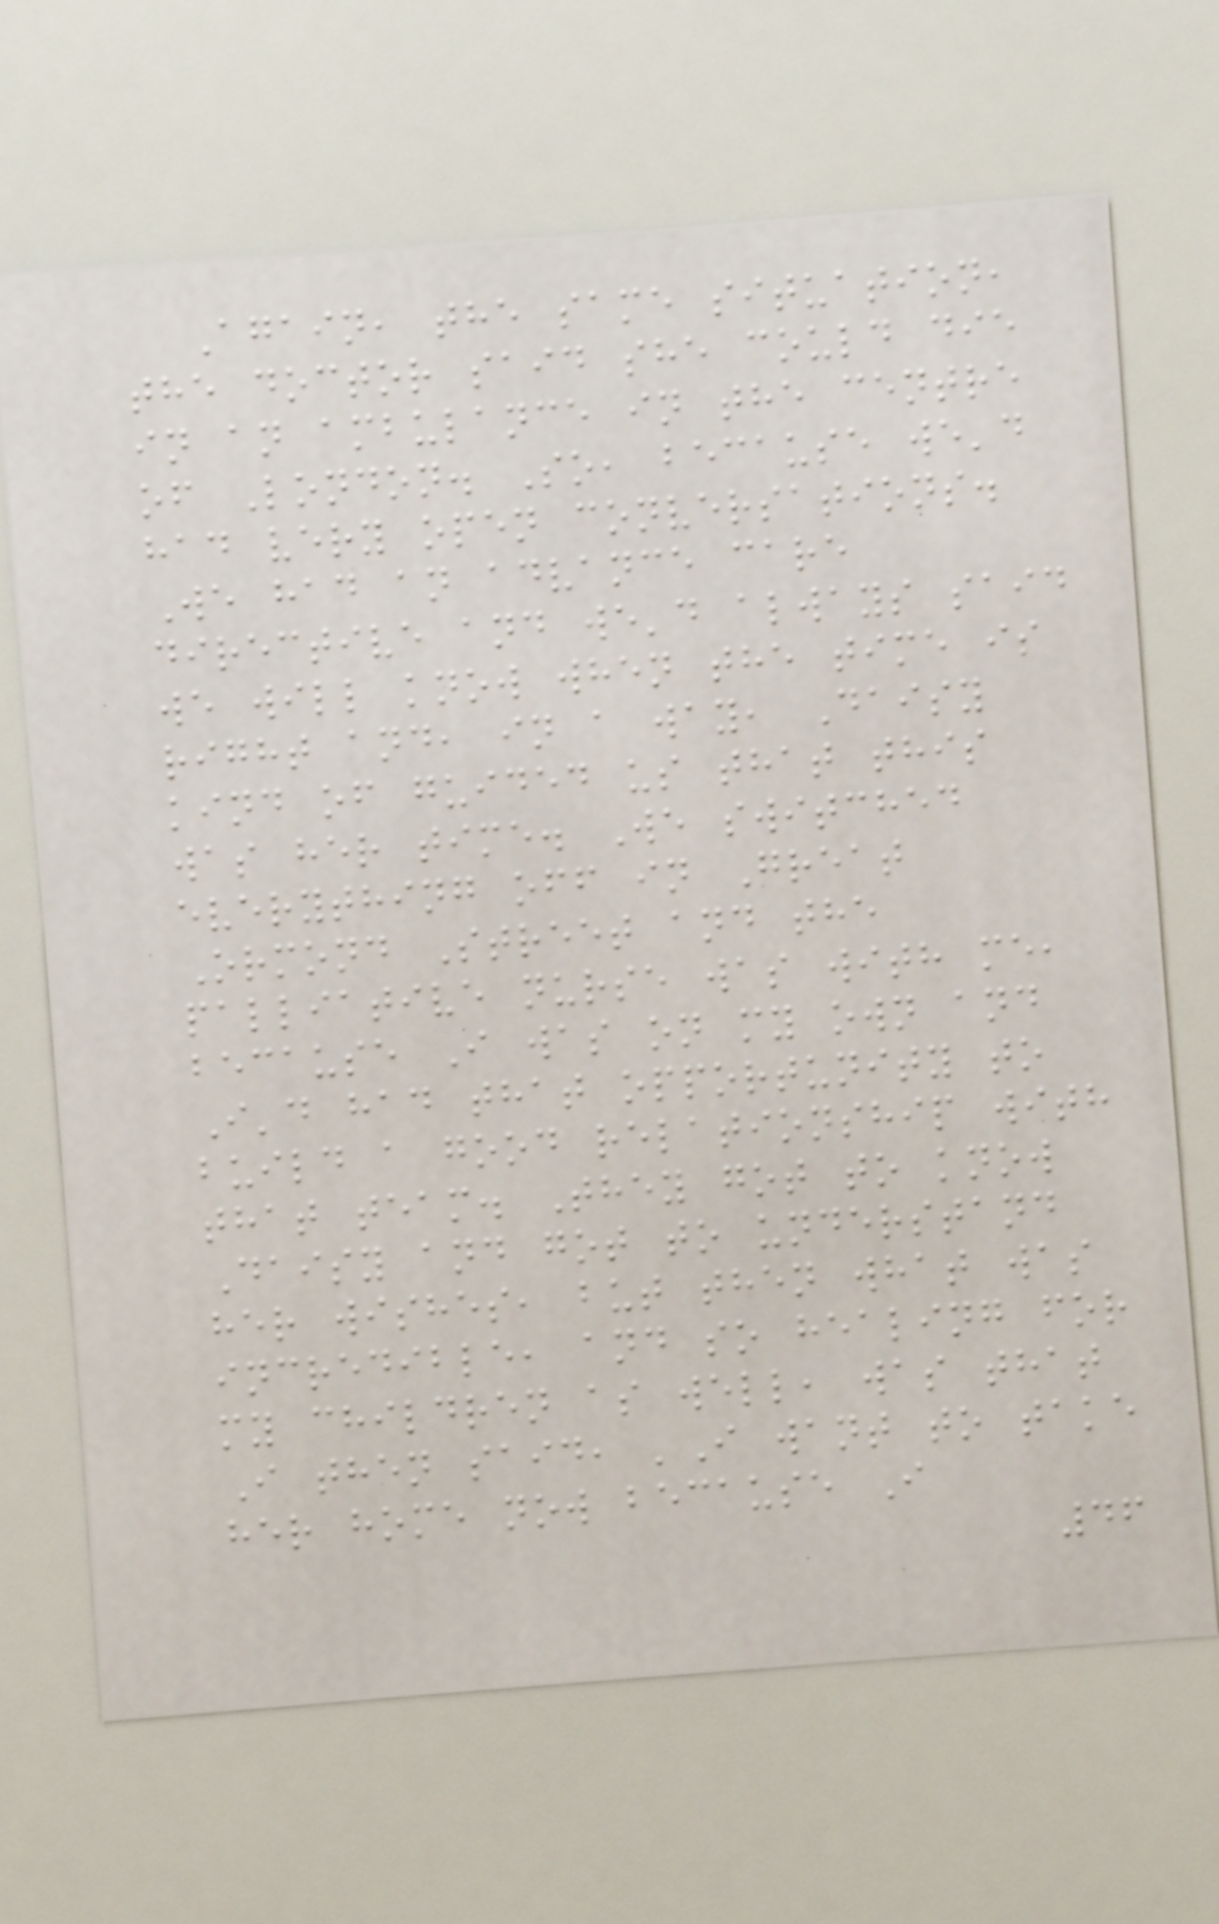Again, the same situation,
the doctor said she could die
in an ambulance in the centre
of London. So, because we'd
had very open conversations.
We had an advance care
directive and we'd always said
we will know when the time is
right and, in a way, Daisy
kind of guided us that this
was her time. We switched
everything off in Great
Ormond Street and the
palliative nurse was with me,
because I was on my own and
I'd had that opportunity to
build a good relationship with
that team. They got to know
Daisy and got to understand
her wishes, but then what was
incredible, and so healing for
my children as well, was that
I then said, 'I want to take
her home now because I
46
